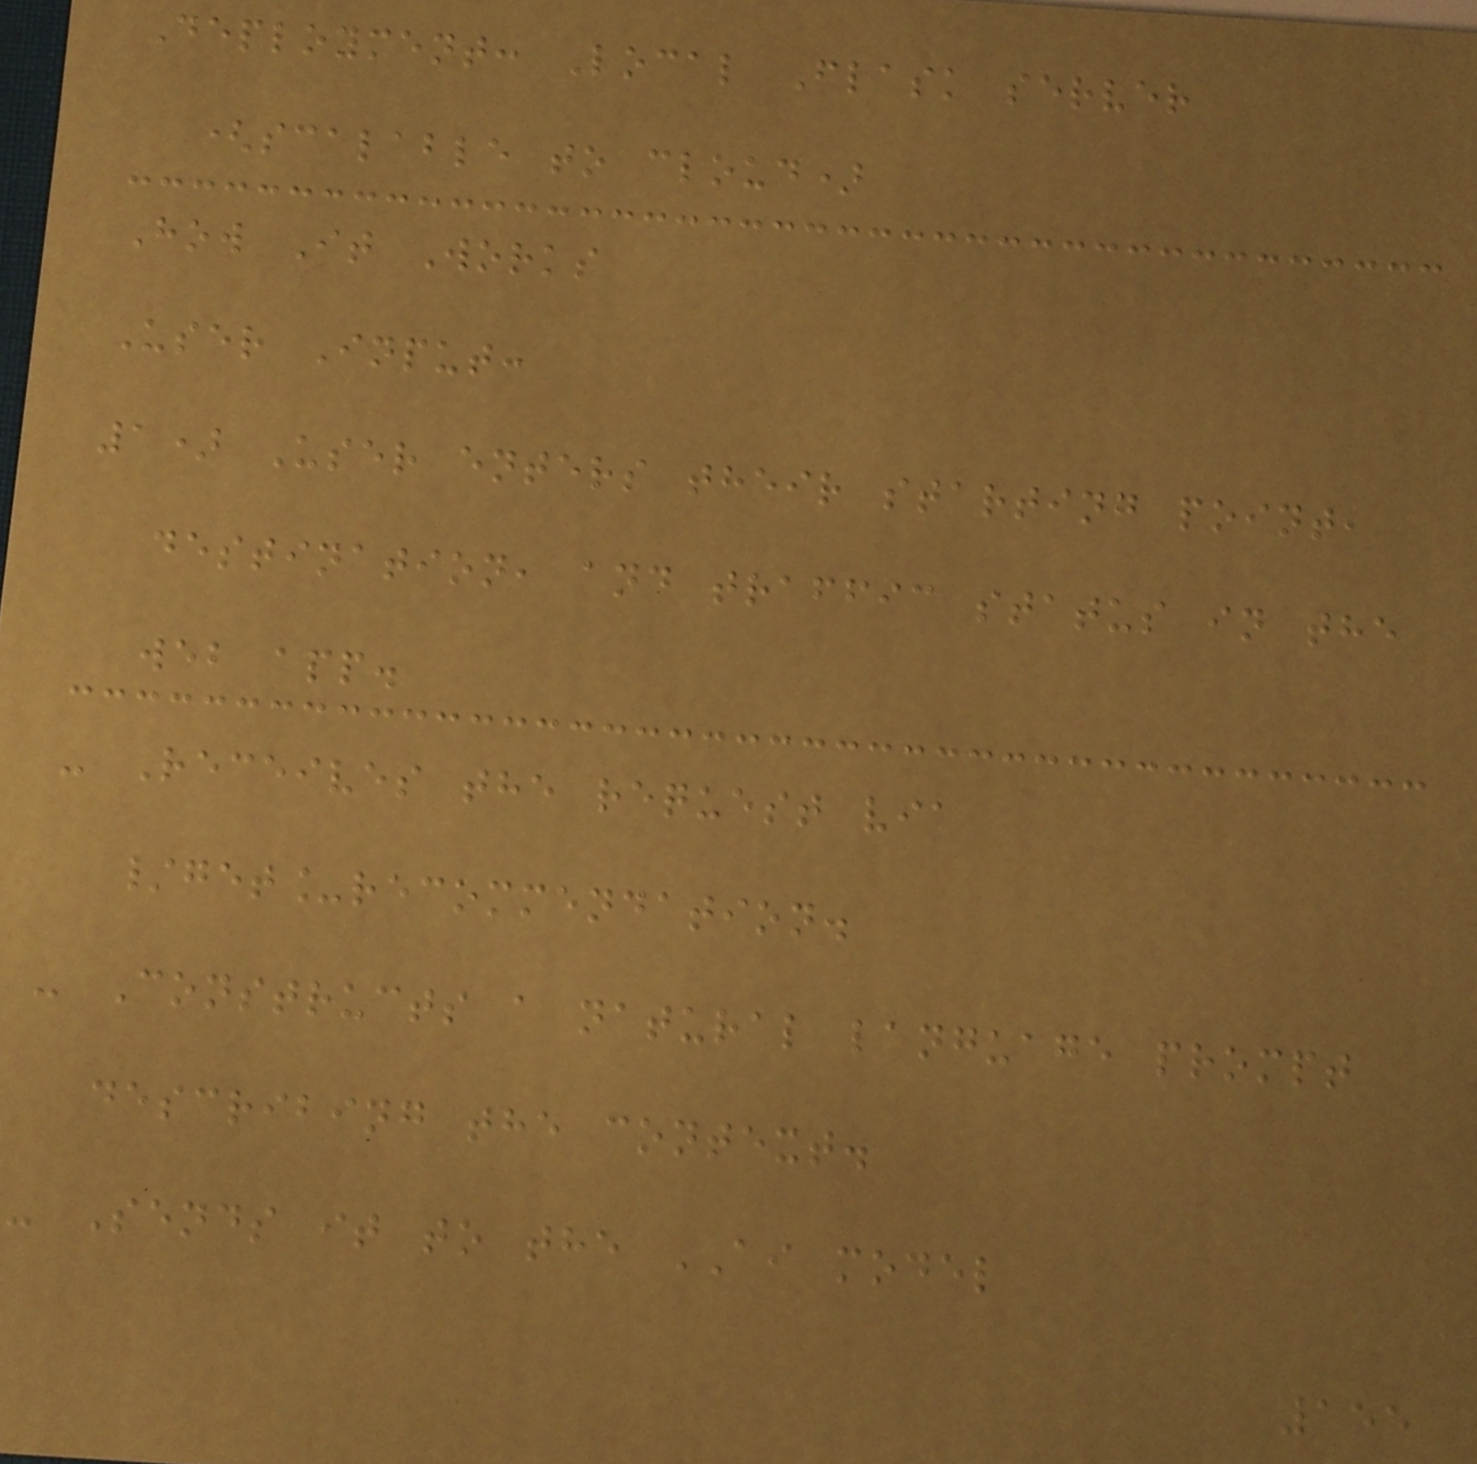Deployment: Local Flask server
(scalable to cloud)
How It Works
User Input:
1) User enters their starting point,
destination, and traffic status in the
web app.
- Receives the request via
/get_recommendation.
- Constructs a natural language prompt
describing the context.
- Sends it to the AI model
155
